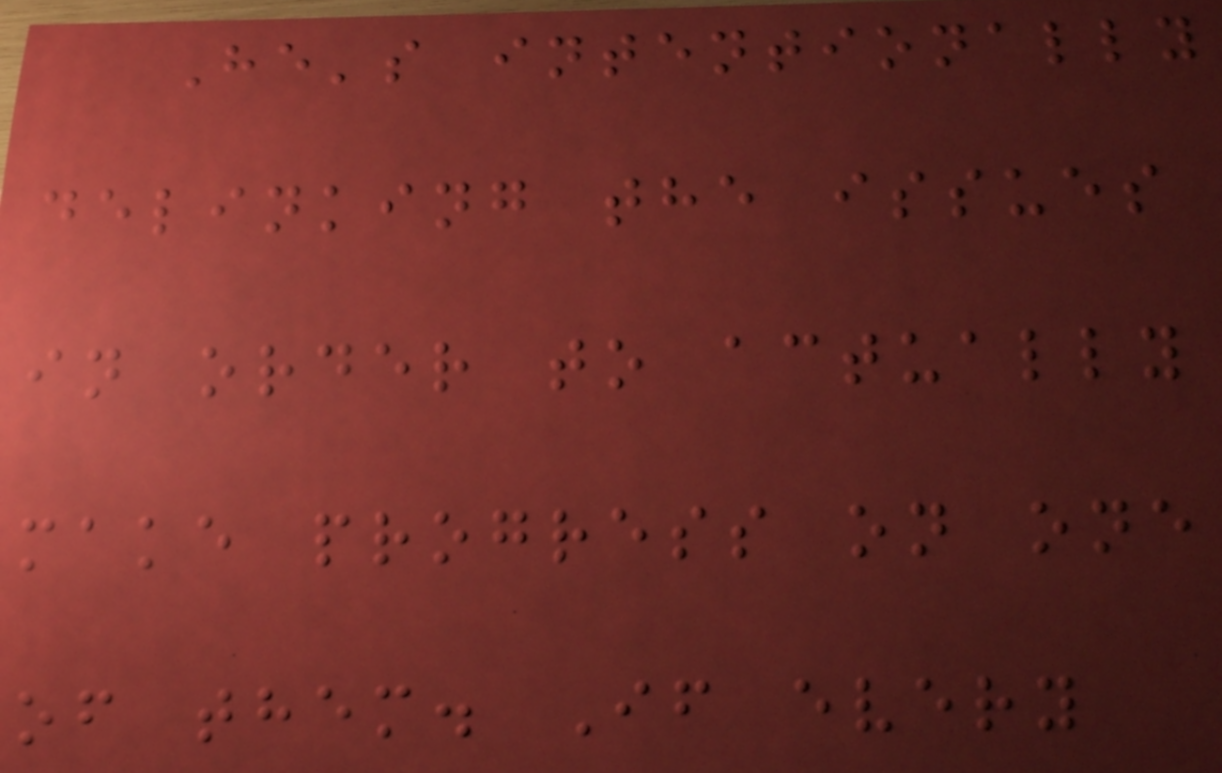He's intentionally
delinking the issues
in order to actually
make progress on one
of them. If every
